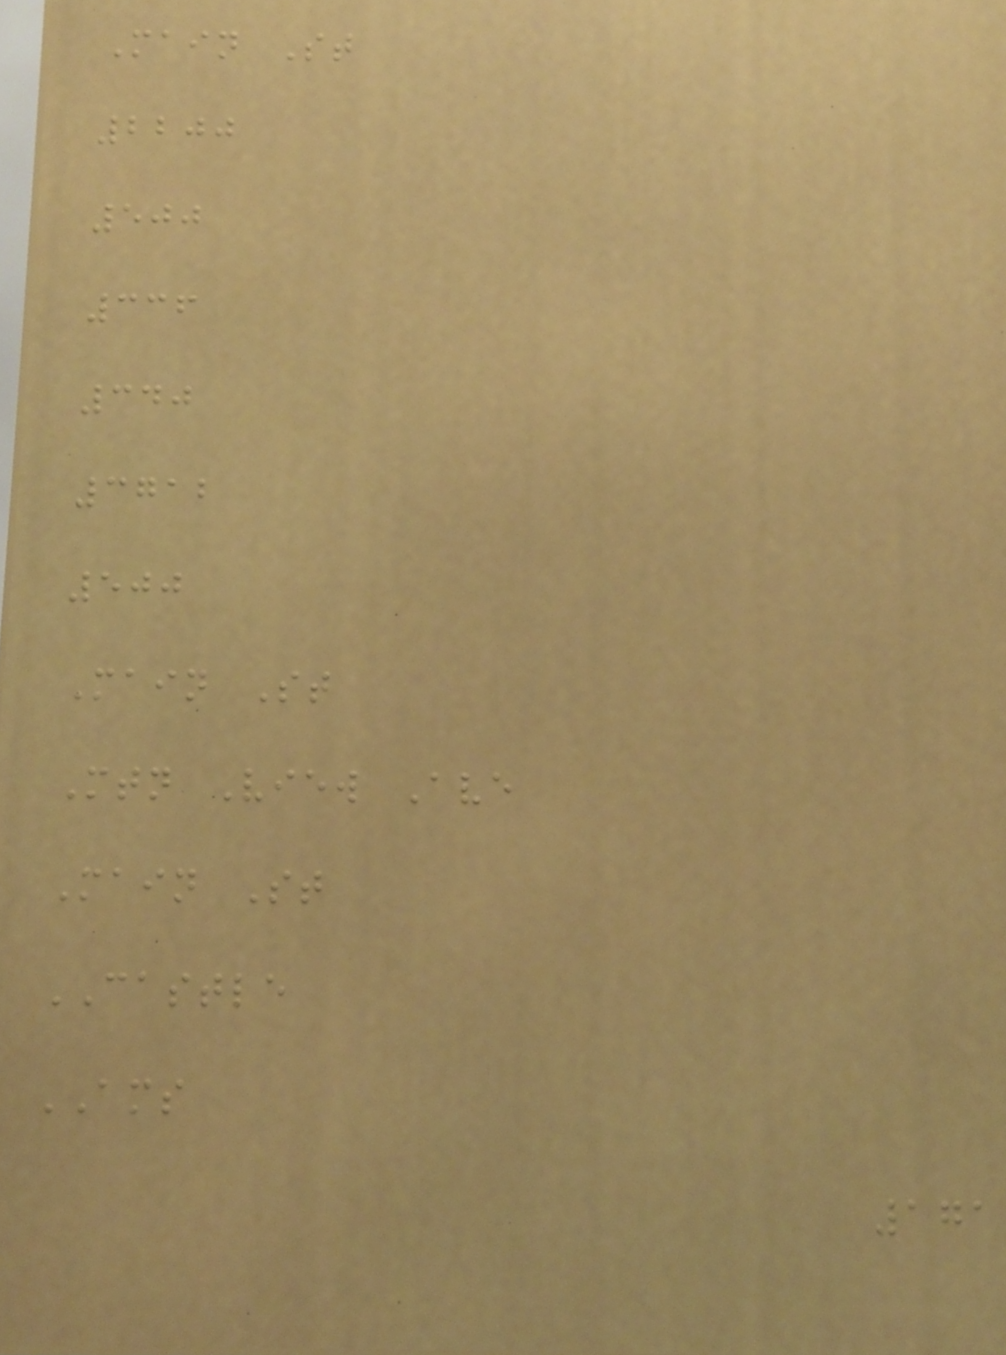Main St
2200
500
336
340
3712
500
Main St
Mtn View Ave
Main St
CASTLE
AMS
171
